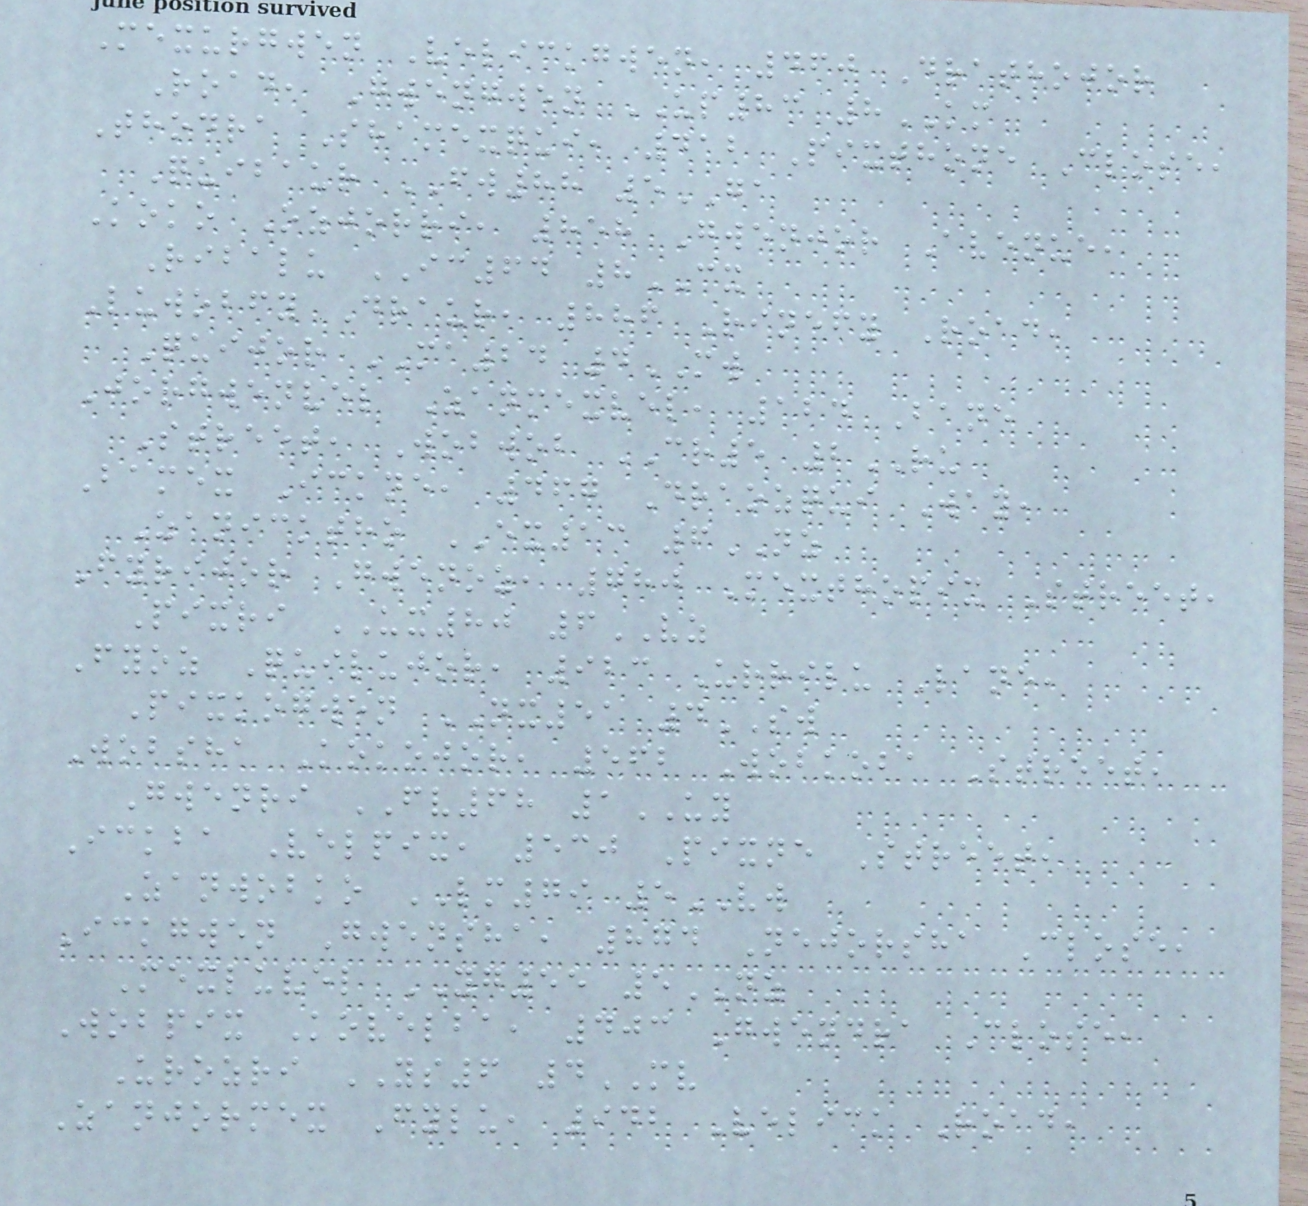Mexurgwen Velickgwen, 460 Drathojor
Road, Gwengwen UP83 8KM
Thodra Shamexqui, 412 Pixthone Close,
Quibaur FW88 5GA
Koko Ozjorri, 858 Gwenjor Avenue,
Ribalu IC64 8CX
Luwobfy Draur, 886 Rinefy Road,
Quijor MA24 4MW
Jorgwenvel Zanmexvel, 124 Bane
Street, Wobwob CR5 2RU
Bamex Ickne, 467 Draozqui Way,
Zanicktho EX13 6NZ
Fyrijor Gwenoz, 780 Mexthopix Street,
Pixri UX80 6VZ
Fyoz Quilujor, 923 Urrilu Lane,
Pixkogwen NX51 4SW
Wobsha Kokojor, 562 Wobkoba Street,
Gwenri FV68 1UY
Ickba Velpix, 530 Pixne Street,
Zanwobko LM79 5VW
Ickgwen Gwensha, 874 Nejorsha Close,
Mexluvel YG55 5NZ
Wobpix Kovelba, 403 Gwendra Close,
Urozri YS6 4MV
Zanjormex Fylu, 942 Velick Road,
